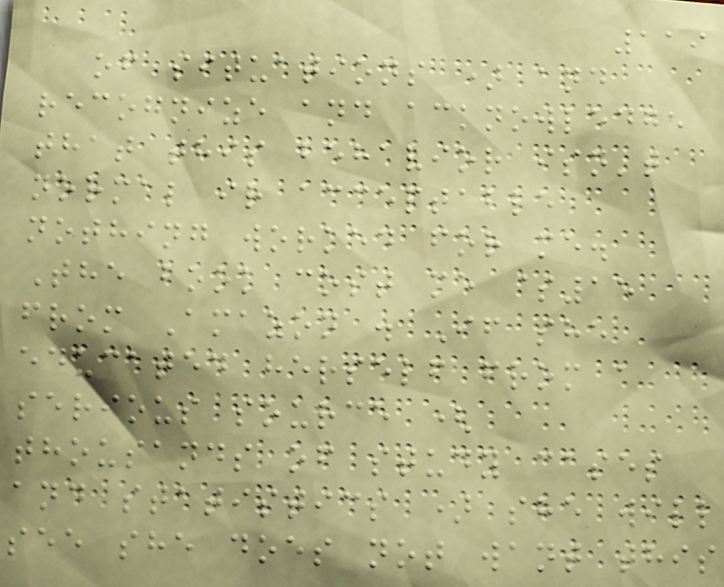119
of situations ) and
recognize and acknowledge
that this behavior isn't
normal ir acceptable
nothing worked for me.
The book cost me $15
from Amazon . If she
educated herself from a
serious source (
thousands of study cases
and statistics ) she will
see she does not want this
